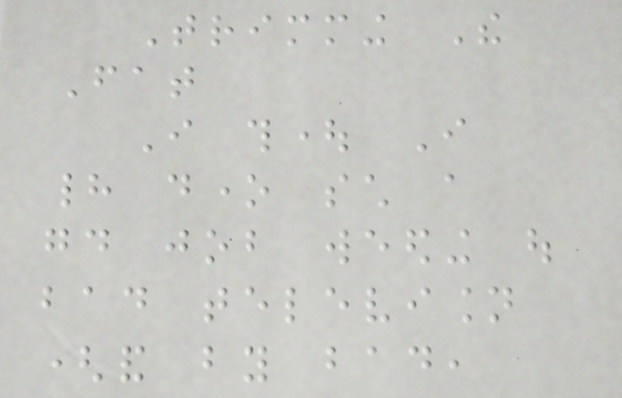Trimming The
Fat
I thought I
had done such a
good job weeding out
bad television
(and by bad,
